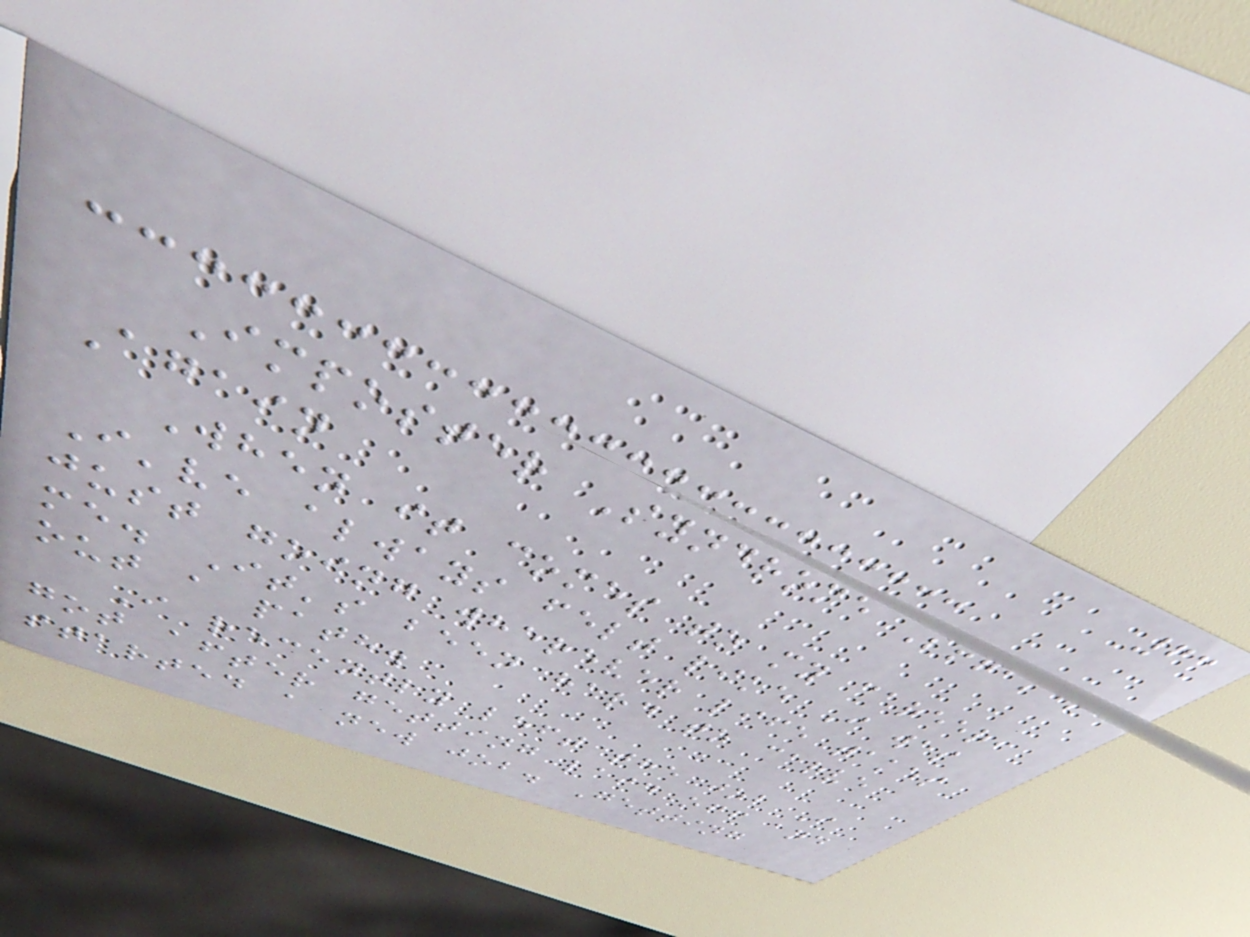63
Imposter Syndrome Strikes
Again
When it comes to my career,
I've always felt like I was
just going wherever life takes
me. It's been hard to carve
out a path.
I recently left the job I
got after getting laid off and
started a new job. Getting
